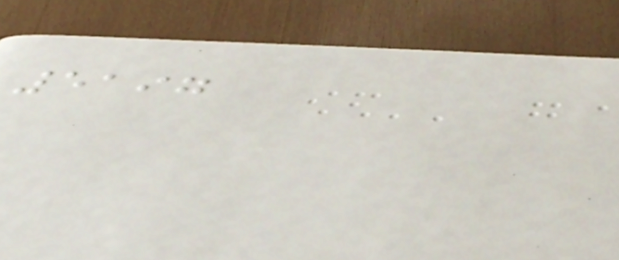5197
